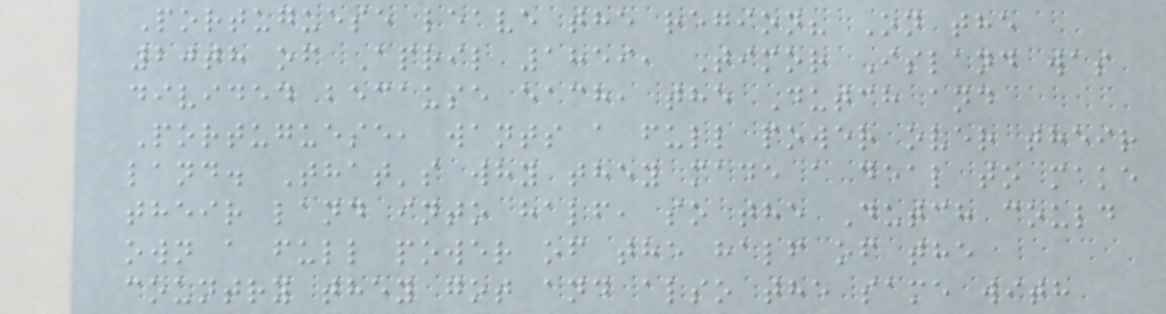Portuguese leave the region? On the
20th of April 1859, Timor Island was
divided because each, the Dutch and
Portuguese, wants a full power over their
land. That's why they made a deal to make
their land into half, so the Dutch could
own a full power of the half of the
country they got and also the same with
